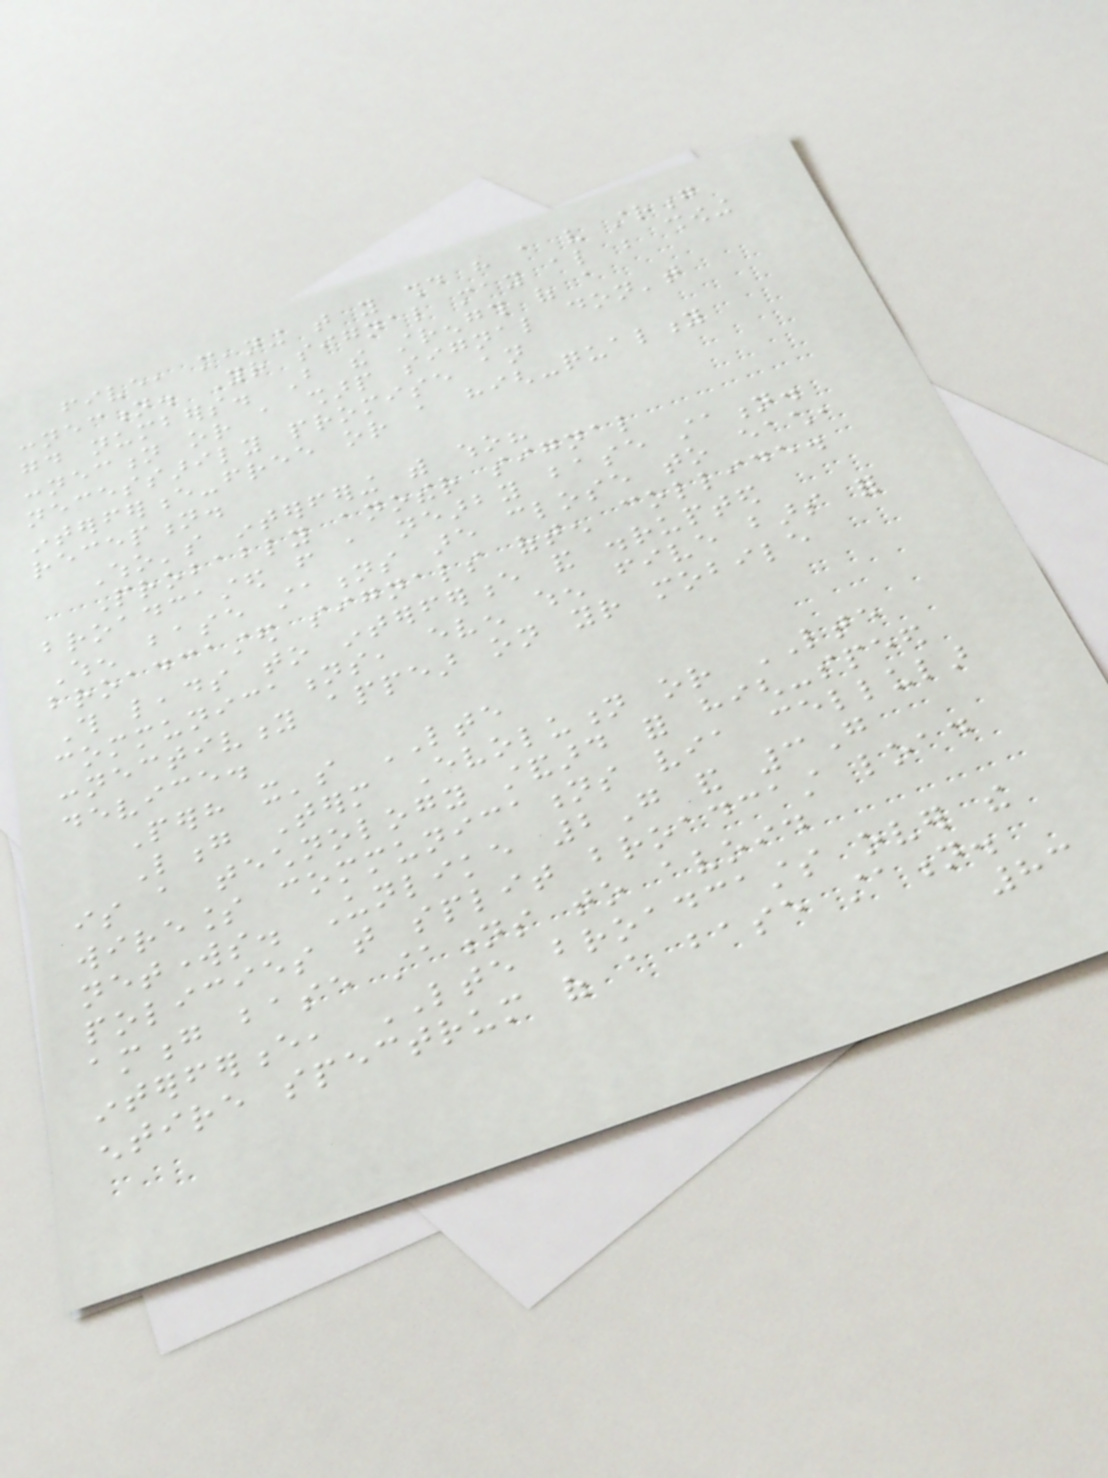five, meaning that you should have a very strong
connection. Your signal may also be showing
good numbers. But the strength of a
connection or a sharp signal don't
necessarily promise an
interference-free or a high-quality
reception.
Who's interfering with who?
Probably another signal
broadcasted from a nearby base station.
When base stations are close to each,
broadcasted signals often collide.
This leads to interference and disrupted
communications, even when five bars for
connectivity appear on your mobile
device.
Perhaps it's LTE
Long Term Evolution or LTE
is a technology standard for high-speed
wireless communications via cellular
networks. Unlike 2G and 3G
policies that split broadcast load
among base stations to avoid
interference, LTE broadcasts over the
entire spectrum of a base station.
83
